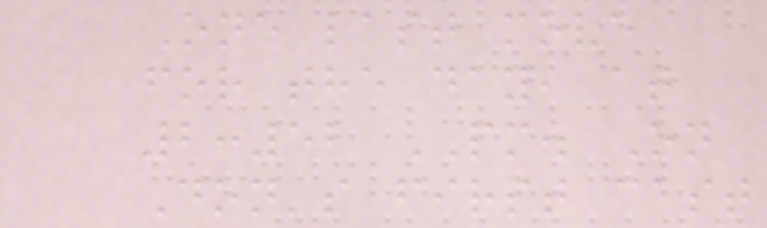One last move
for the day, at
2:52 PM. On
Don's first cast
